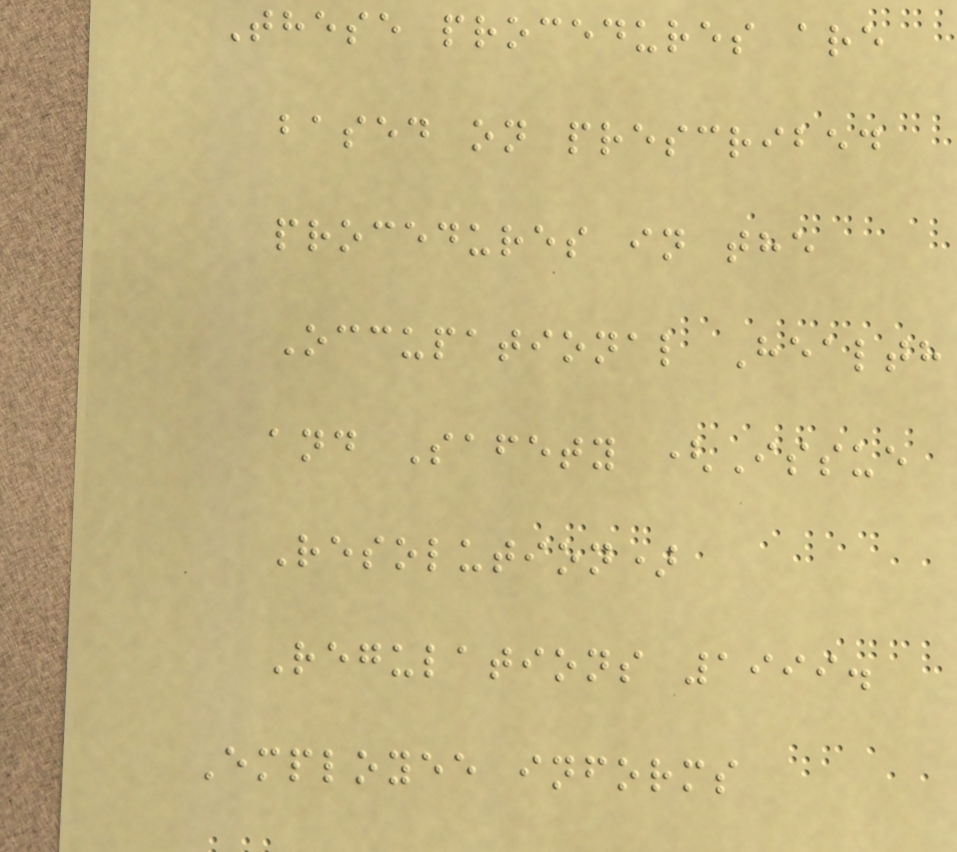These procedures are
based on prescribed
procedures in the
Occupational Health
and Safety (Issue
Resolution)
Regulations 1999.
Employee informs
